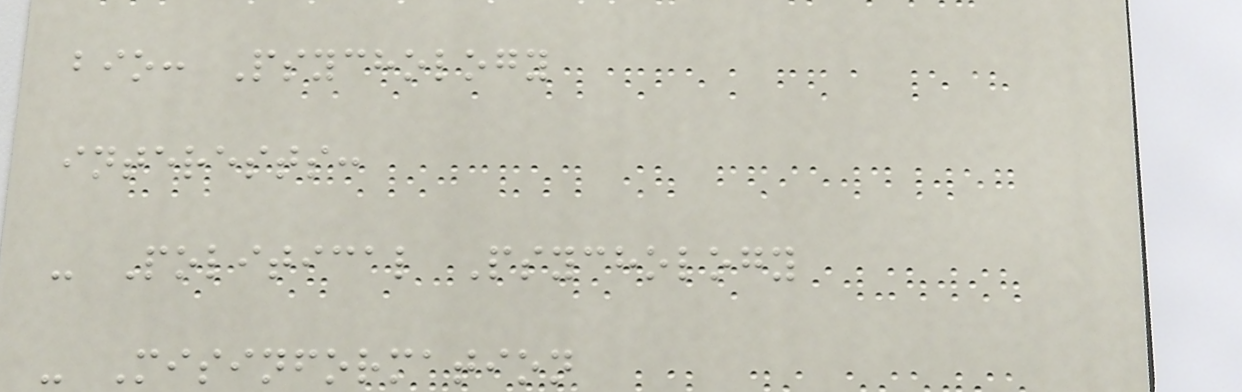bio: Psychology
interests:
- Political Psychology
- Misinformation
